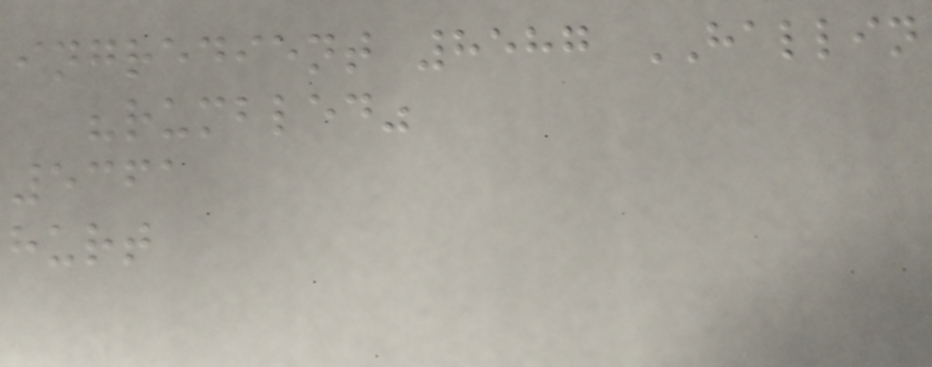ingredient 8587 HALLIN
"rumbled"
5361
hurt
